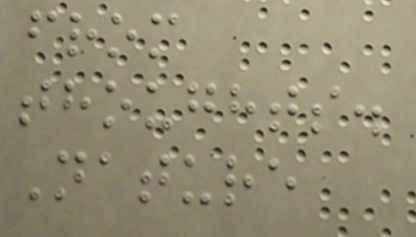from
thoughts.
Nature
